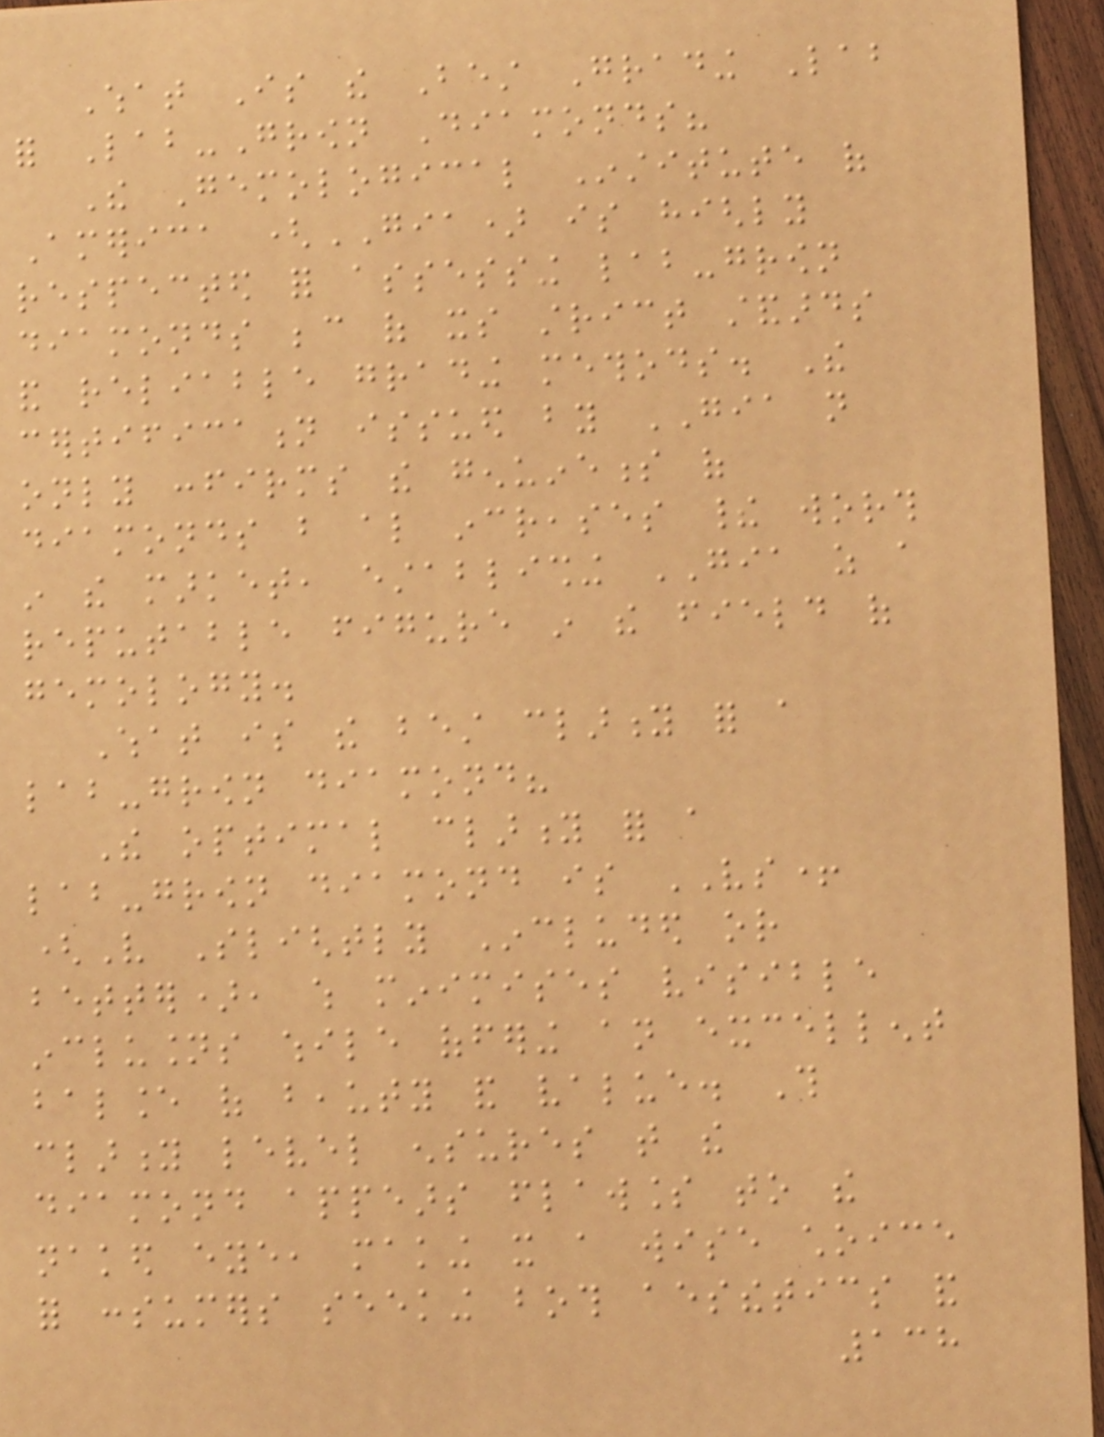What Is the Best Grading Lab
for Lab-Grown Diamonds?
The Gemological Institute of
America (GIA) is highly
respected for assessing lab-grown
diamonds because of its strict standards
and reliable grading methods. The
certification issued by GIA not
only confirms the genuineness of
diamonds but also increases their worth
in the market, establishing GIA as a
reputable figure in the field of
gemology.
What is the best clarity for a
lab-grown diamond?
The optimal clarity for a
lab-grown diamond is VS+
(Very Slightly Included or
better), which minimises visible
inclusions while offering an excellent
balance of beauty and value. This
clarity level ensures that the
diamond appears flawless to the
naked eye, making it a wise choice
for consumers seeking both aesthetics and
138
